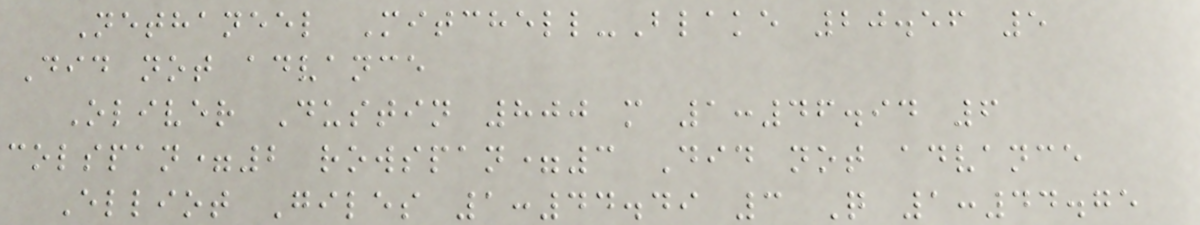Nethaneel Mitchell-Blake 20.56 5
Did not advance
Oliver Dustin 800 m 1:46.94 6
colspan=2 rowspan=3 Did not advance
Elliot Giles 1:44.49 3 Q 1:44.75
